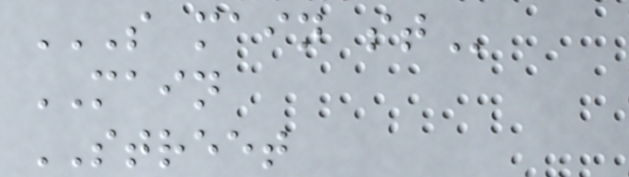S MAIN ST
MAIN
STREET
